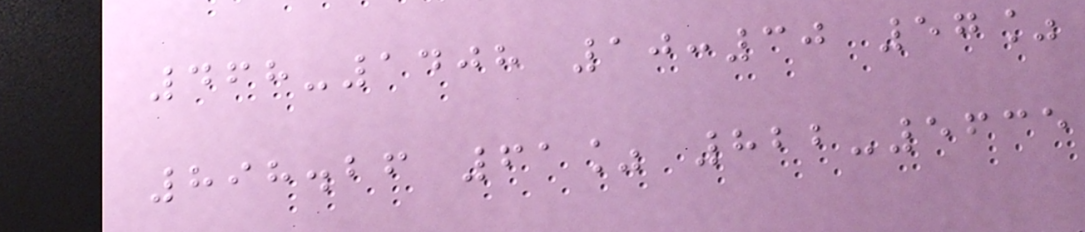468-1408 10:30 57%
898.26 61% 822-5635
